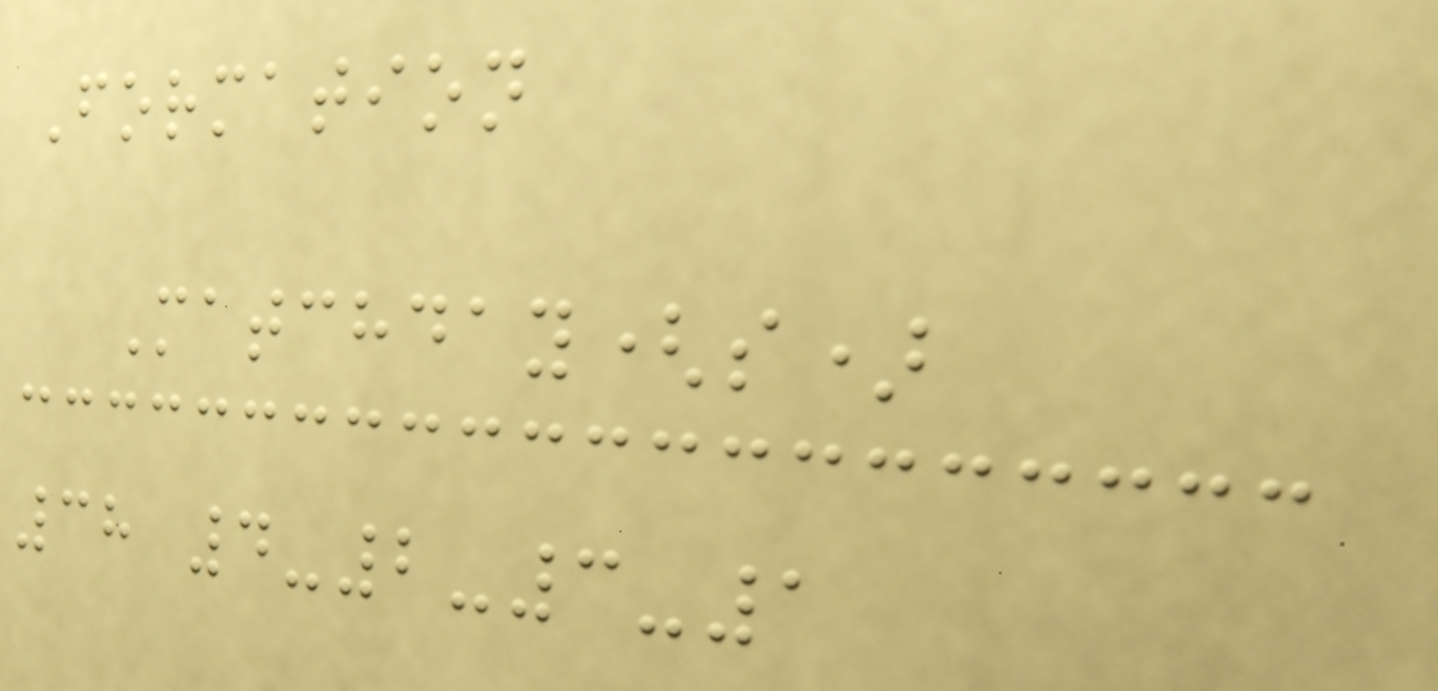Formation
Matchday(s)
38 4-2-3-1
